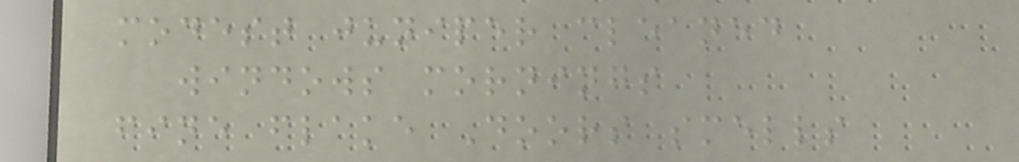modest juniper cleaned
windows mornings
fine flake Doors smells
